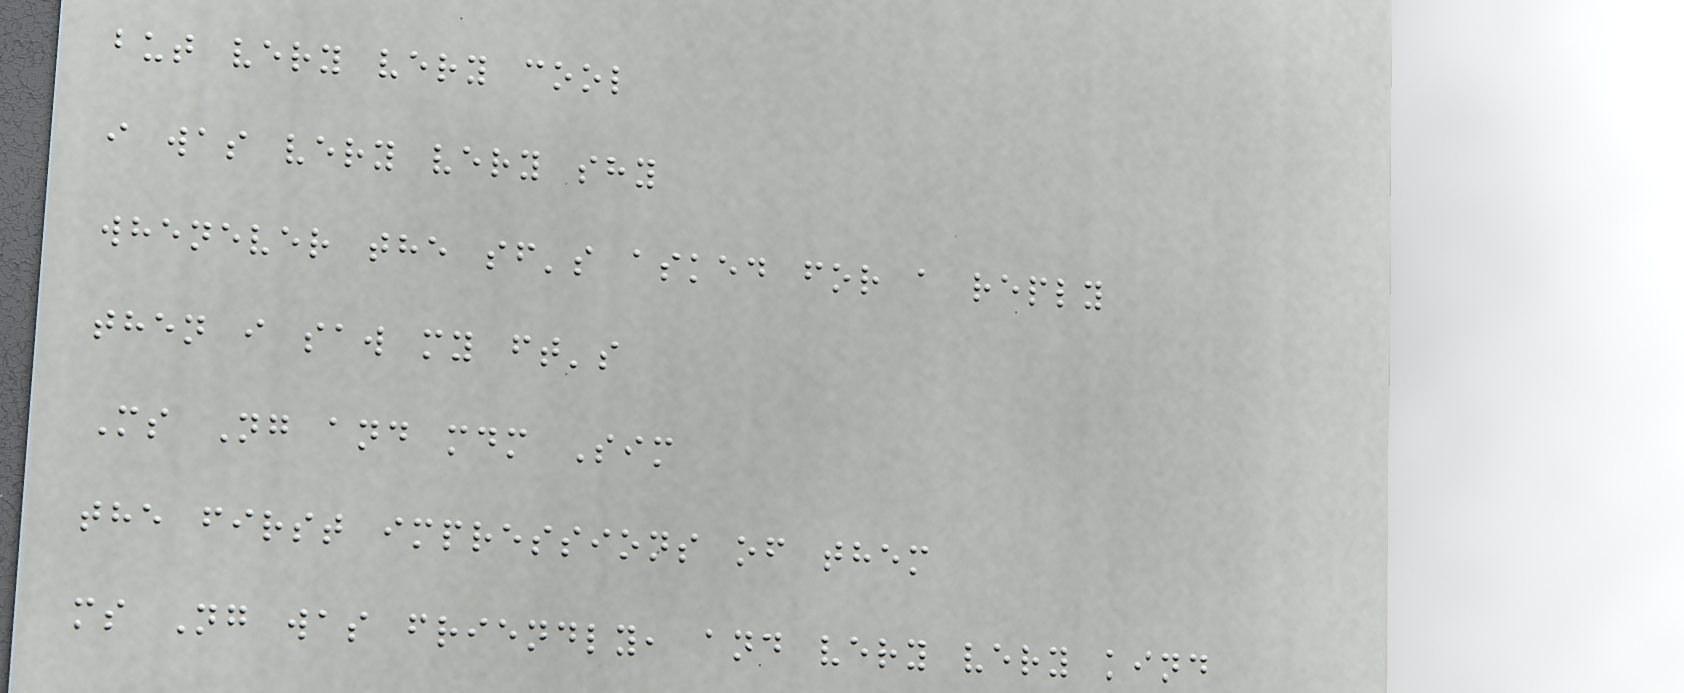but very very cool
i was very very shy
whenever the sf's asked for a reply
then i saw my ft's
Ms Ng and mdm Sim
the first impressions of them
ms Ng was friendly, and very very kind
